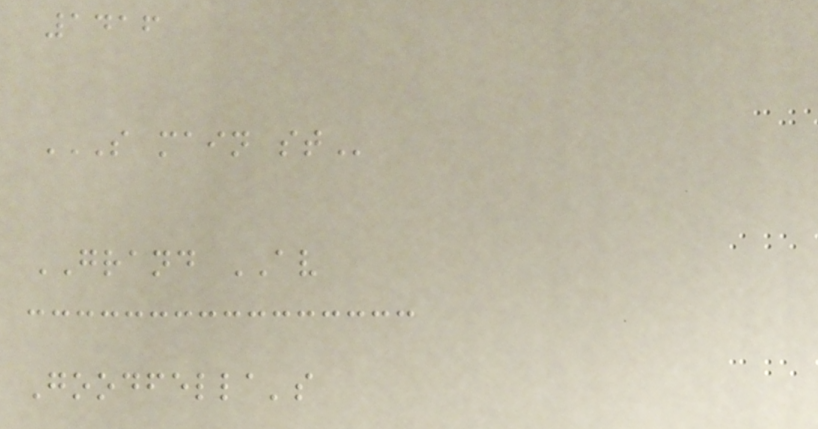1416
S MAIN ST
GRAND AV
Goodfella's
